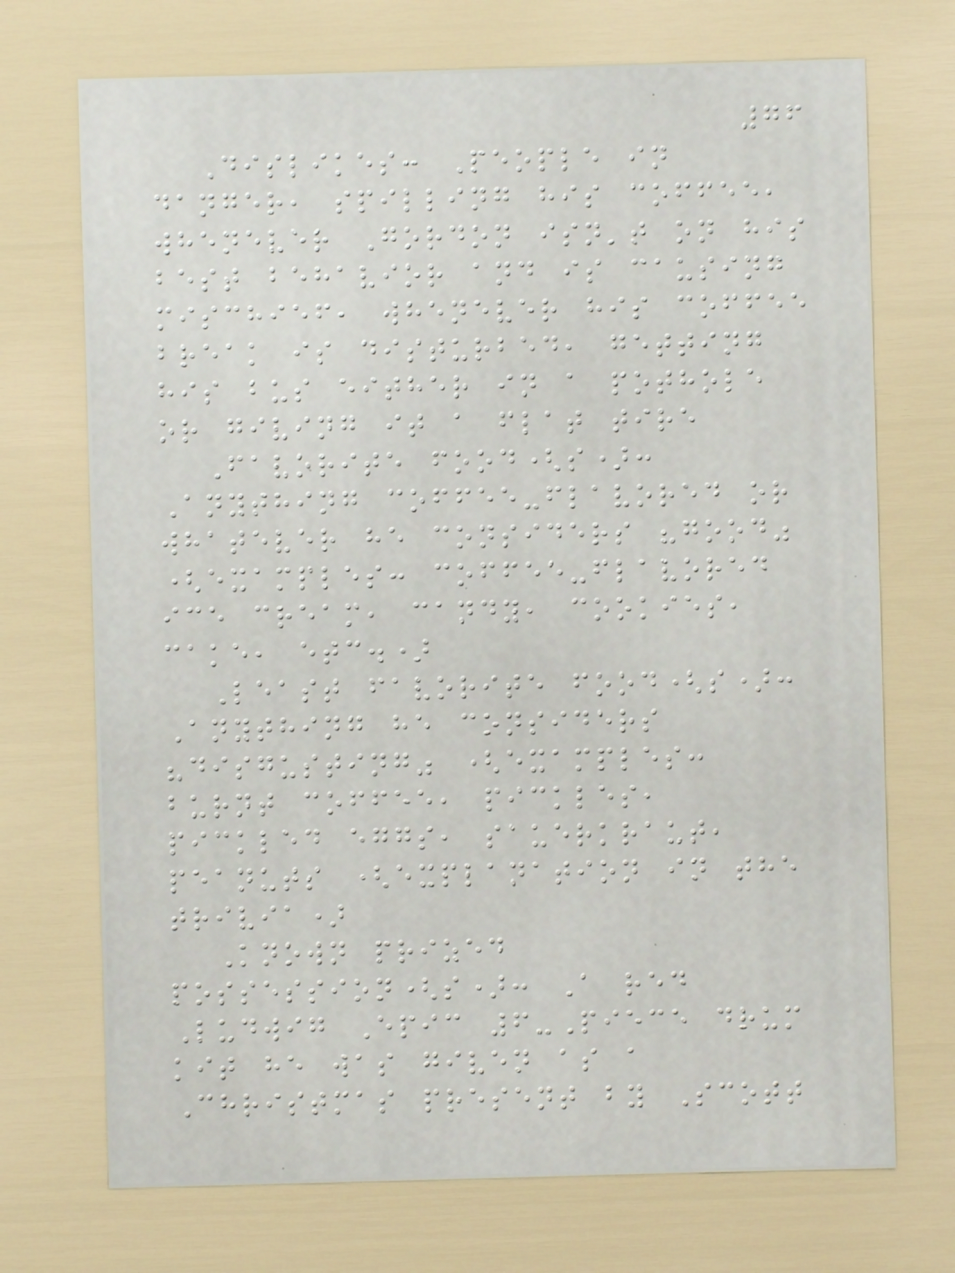76
Dislikes: People in
danger, spilling his coffee,
whenever Gordon isn't on his
best behavior and is causing
mischief, whenever his coffee
break is disturbed, getting
his bus either in a pothole
or giving it a flat tire
Favorite food(s):
Anything coffee-flavored or
whatever he considers "good"
(examples: coffee-flavored
ice cream, candy, cookies,
cake, etc.)
Least favorite food(s):
Anything he considers
"disgusting" (examples:
burnt coffee, pickles,
pickled eggs, sauerkraut,
peanuts (explanation in the
trivia)
Known prized
possession(s): A red
Ludwig Epic 6-Piece drum
kit he was given as a
Christmas present by Scott
